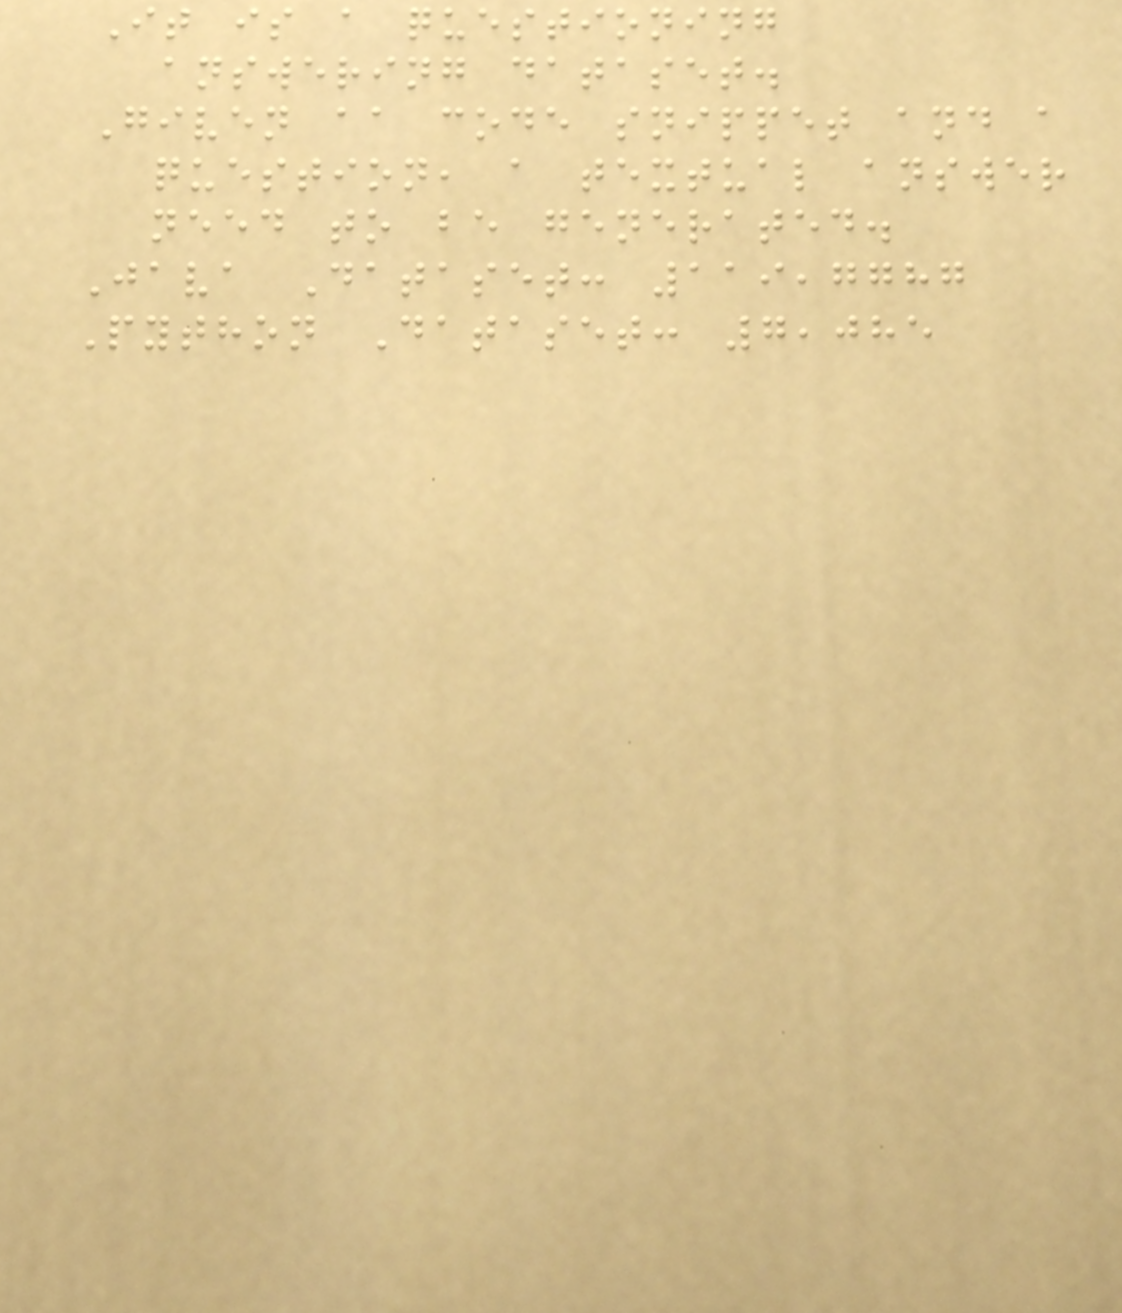It is a questioning
answering dataset.
Given aa code snippet and a
question, a textual answer
need to be generated.
Java Dataset: 119,7787
Python Dataset: 7,085
